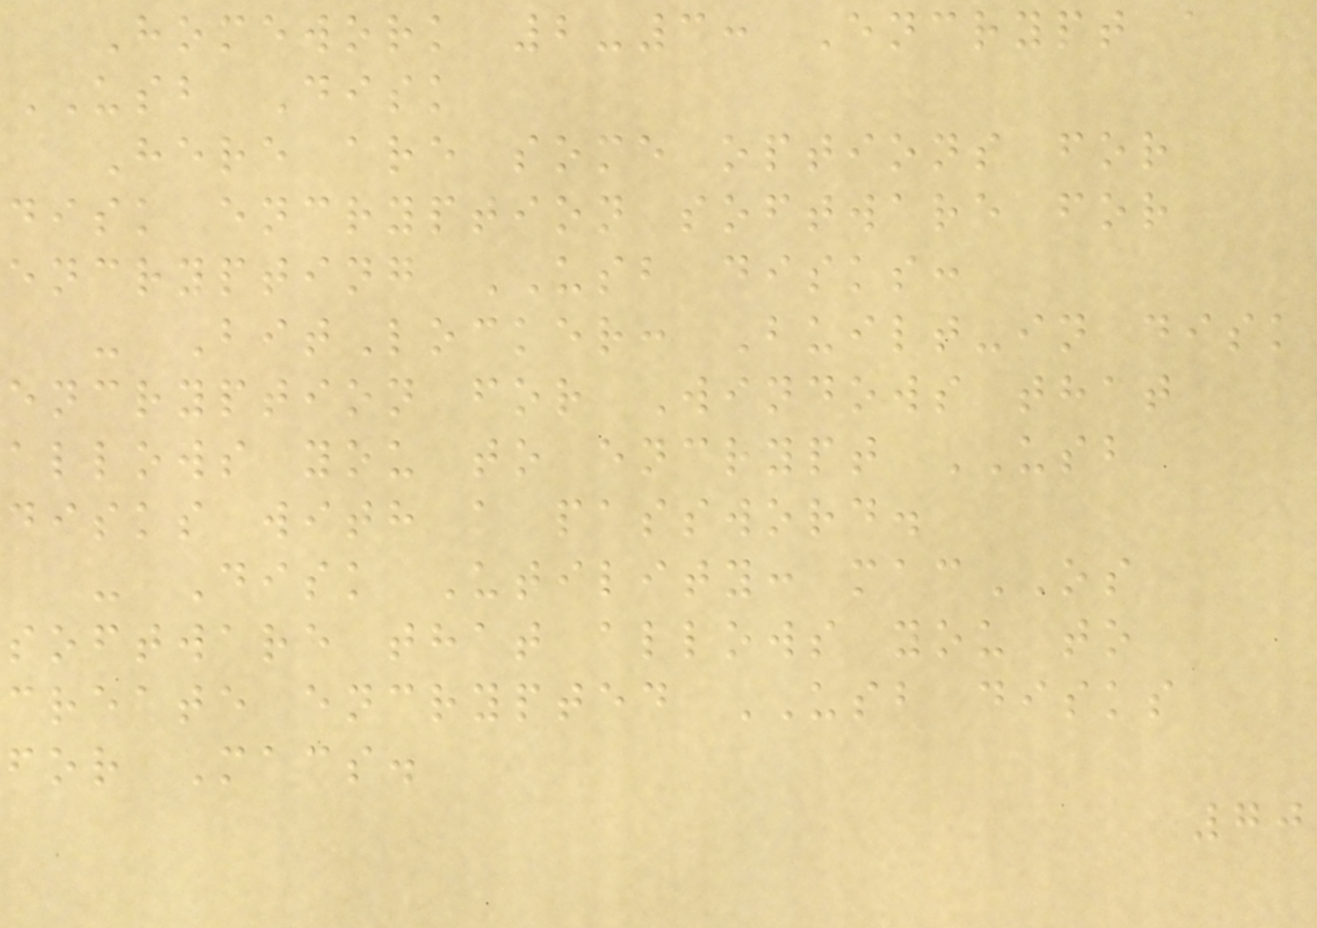Homework 2-3: Encrypt a
USB Disk
Here are some options for
disk encryption software for
encrypting USB disks:
- BitLocker: Built-in disk
encryption for Windows that
allows you to encrypt USB
disks with a password.
- Disk Utility: macOS
software that allows you to
create encrypted USB disks
for Macs.
70
